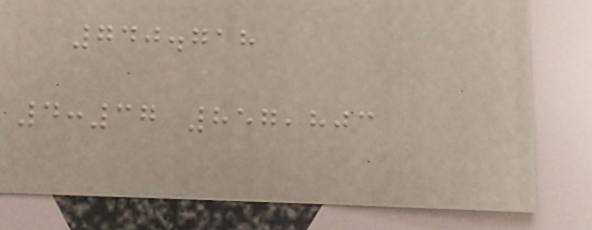740.718
4:37 857,803
